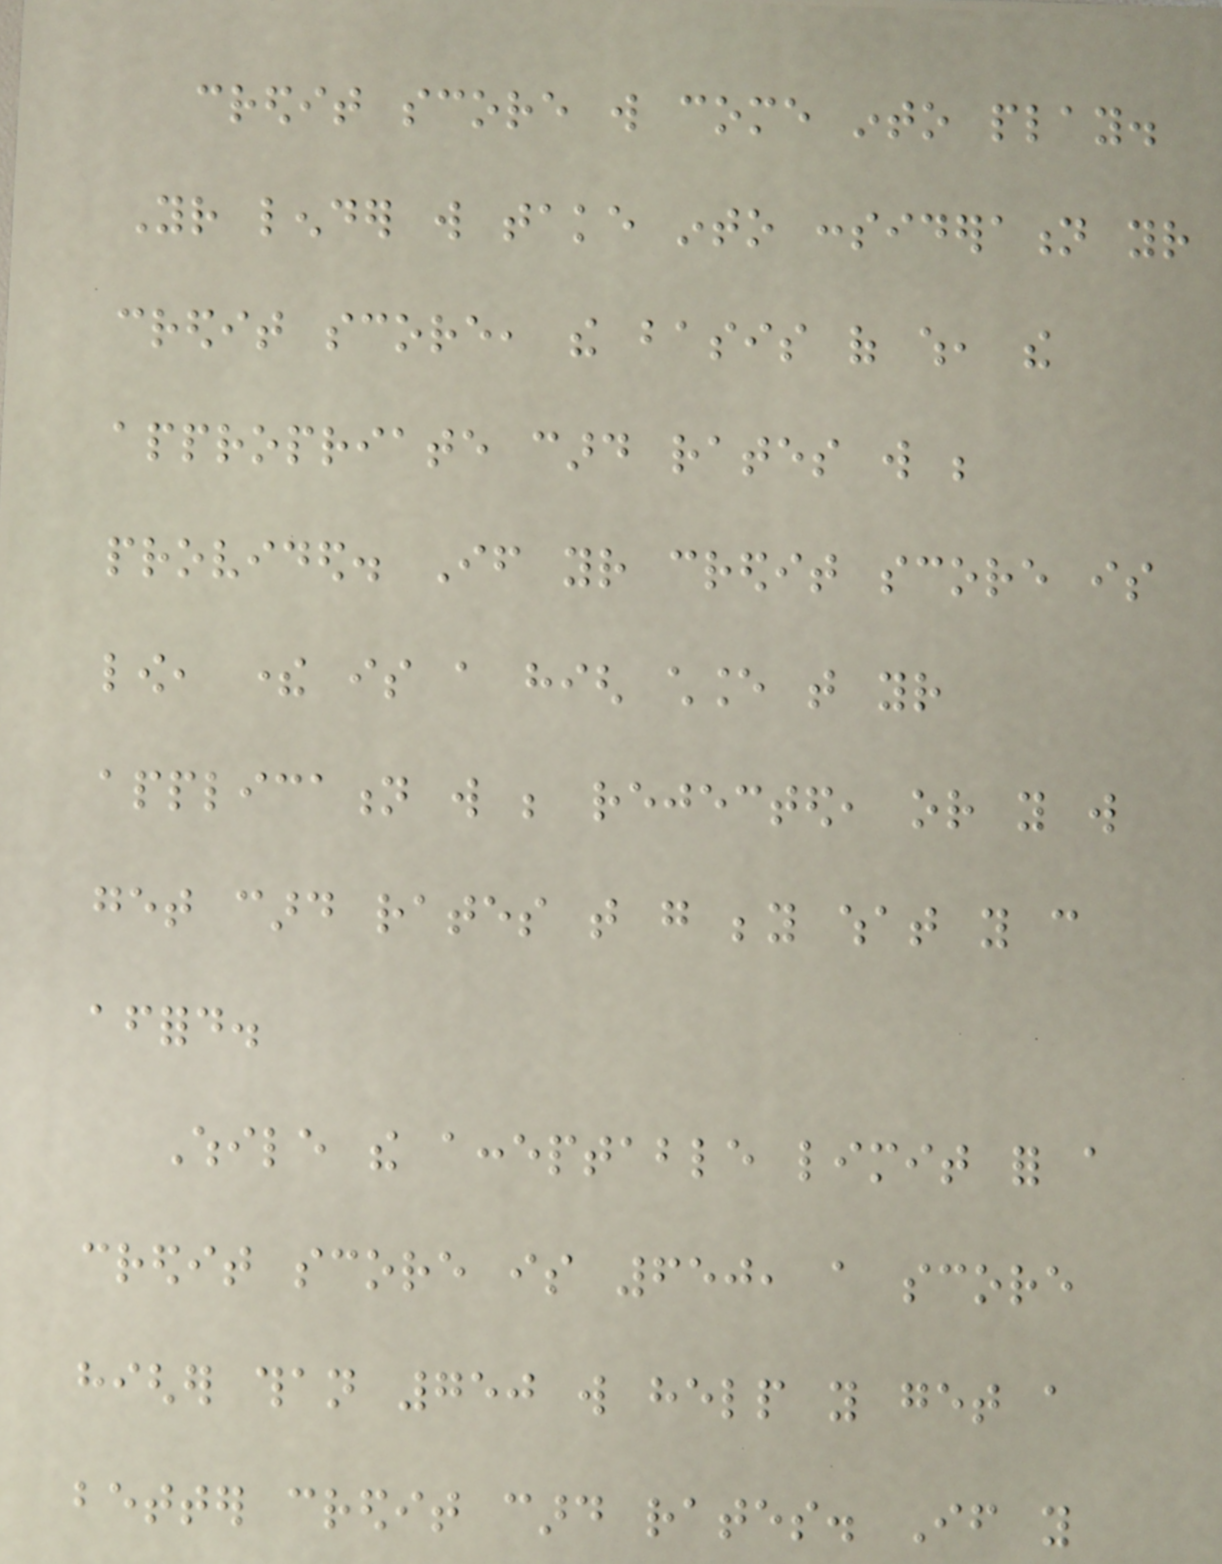credit score will come into play.
Your lender will take into consideration your
credit score, the basis of which, the
appropriate card rates will be
provided. If your credit score is
low, there is a high chance that your
application will be rejected, or you will
get card rates that go beyond what you can
afford.
While the acceptable limit for a
credit score is 650, a score
higher than 750 will help you get a
better credit card rates. If you
